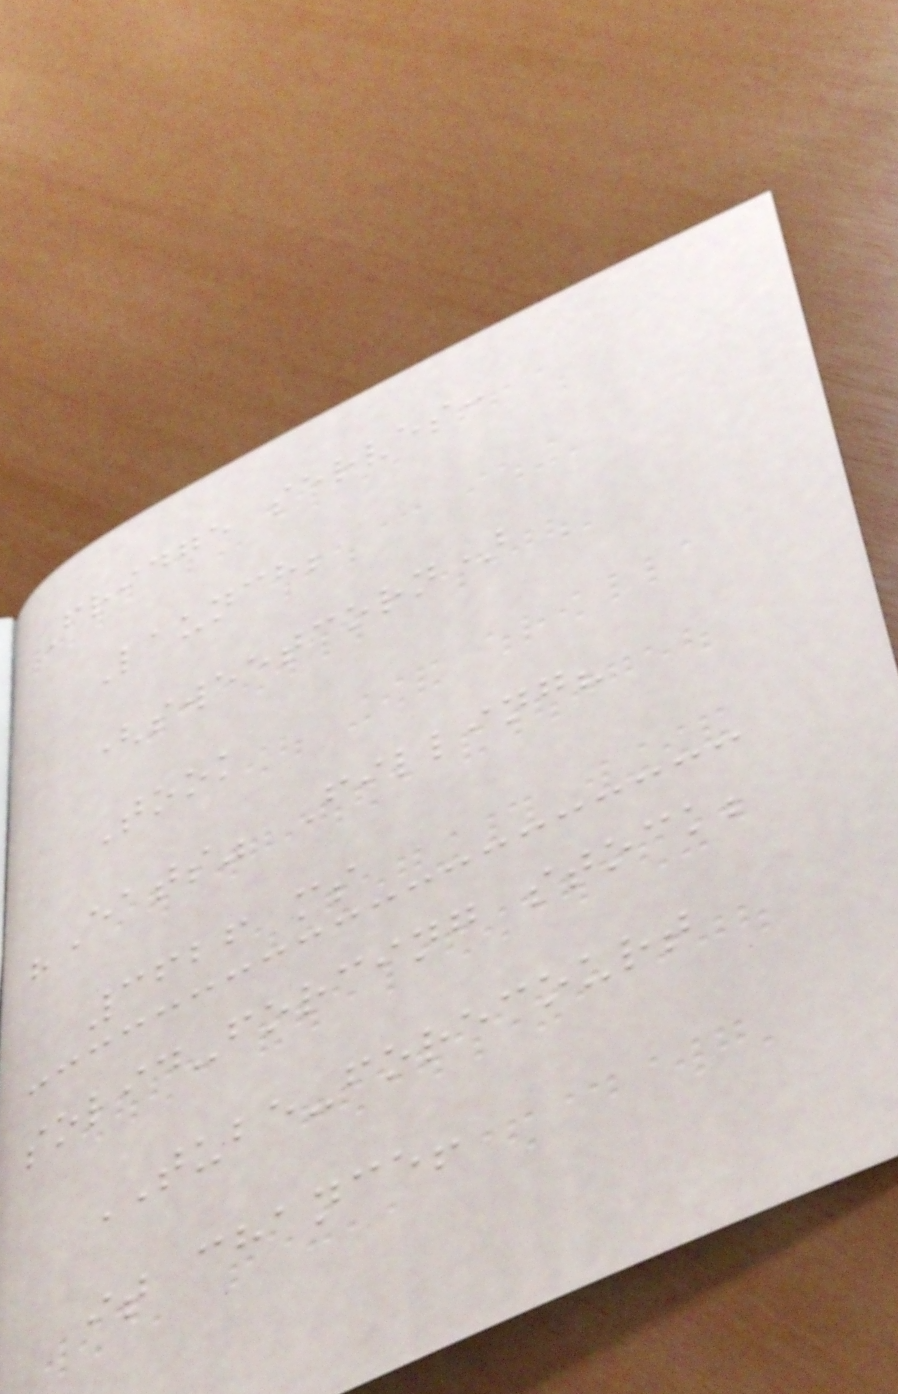Fridge serves:
Launch;
(sweetcorn)
Took
"Eats" Filling?
3626 ms
solid-forcing stock;
TUBE-forecourt
it chance!
